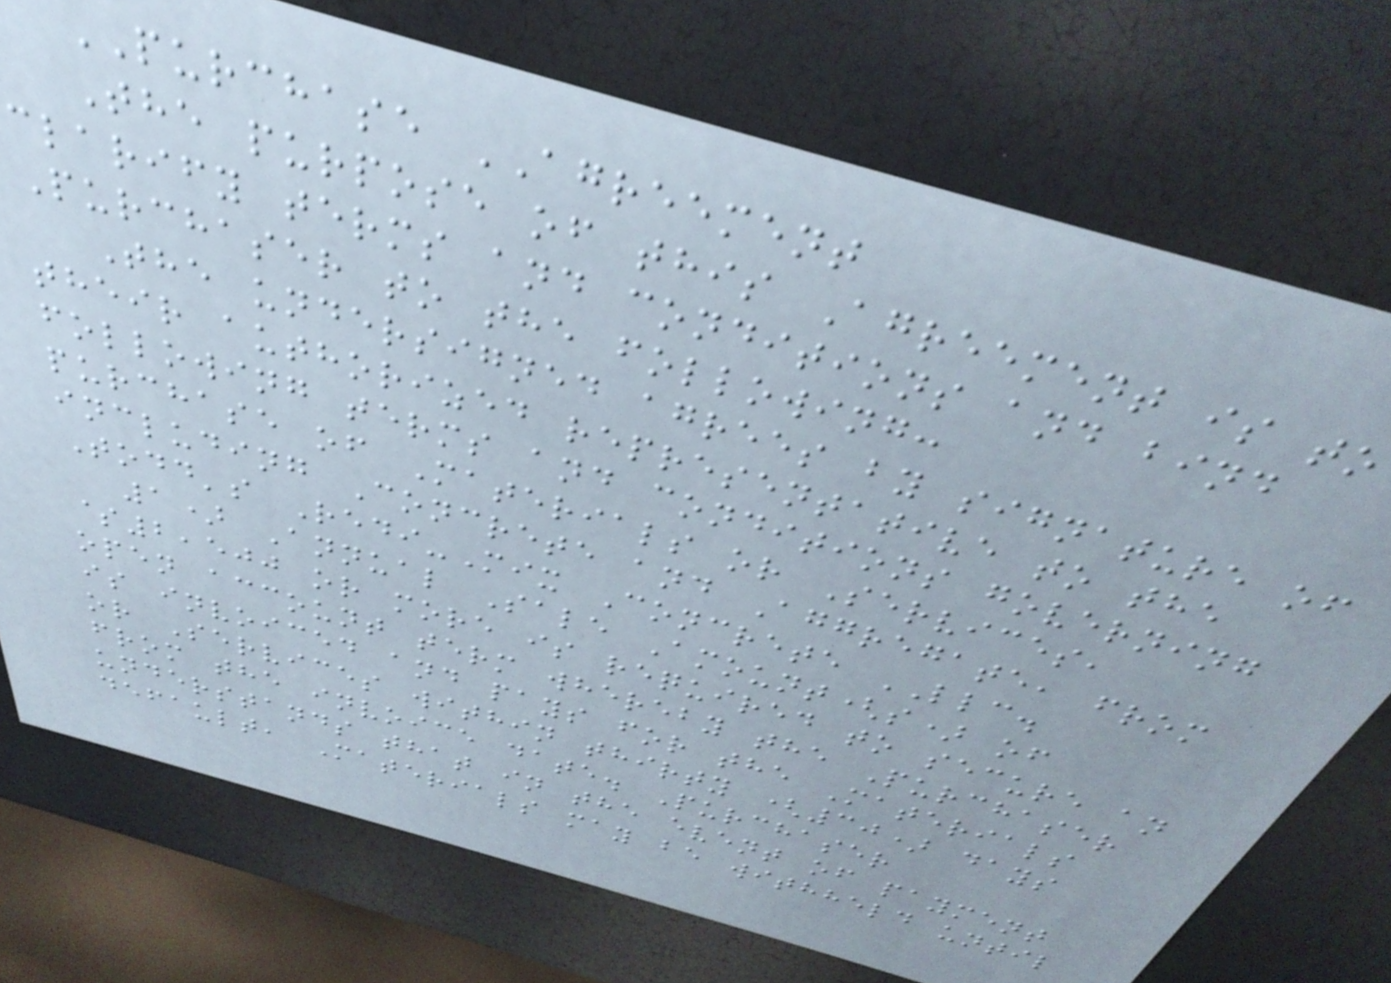PURCHASE AGREEMENT
The purpose of this Agreement is to
clarify terms and conditions and bind
Purchaser to the following:
The undersigned agrees by signature of
their authorized representative to the
following terms and conditions governing
purchase of Materials or Services,
including Concrete and Aggregate, from
Todd's Redi-Mix Concrete LLC.
1) Annual Sale Amount(s) of
$2,500 or more is required to secure an
open account term whereby the Purchaser
is invoiced and pays for the Materials
or Services within thirty (30) days
from the invoice date. Purchaser
understands that in the event of payment
default, Materials may be withheld until
